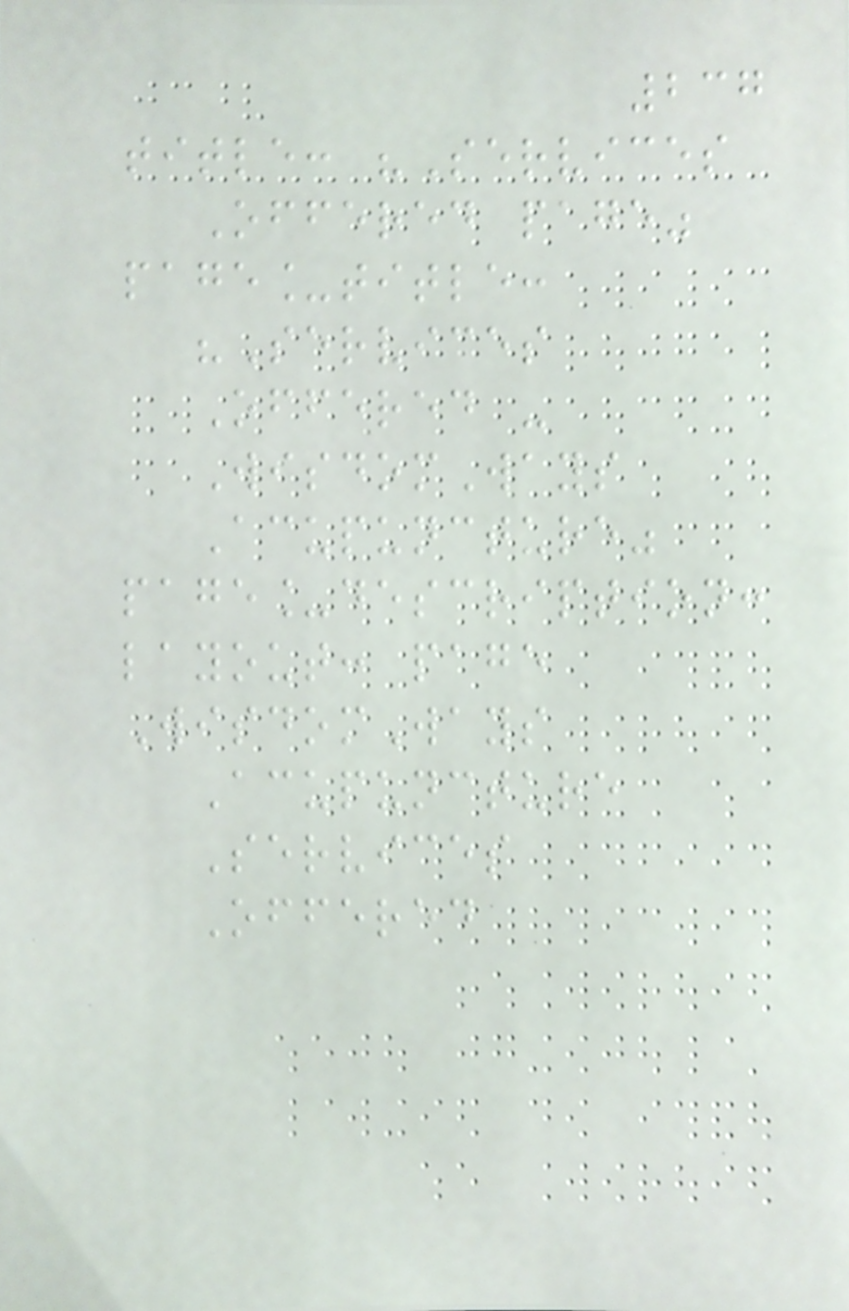237
title: "Services
Offered page"
page_title:
"Services
Offered -
WisdomWays
Acupuncture"
page_description:
layout: page
WisdomWays
Acupuncture
Services
Offered
